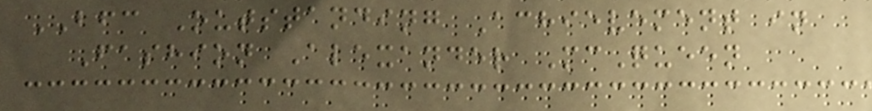BFC Outstanding Achievement in
Fashion Alexander McQueen
